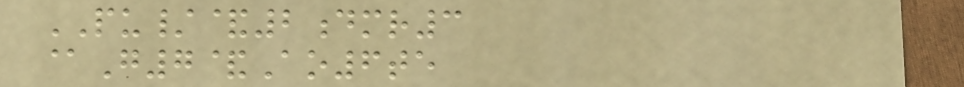PU/&2dmr3
@G7&Ao6te
